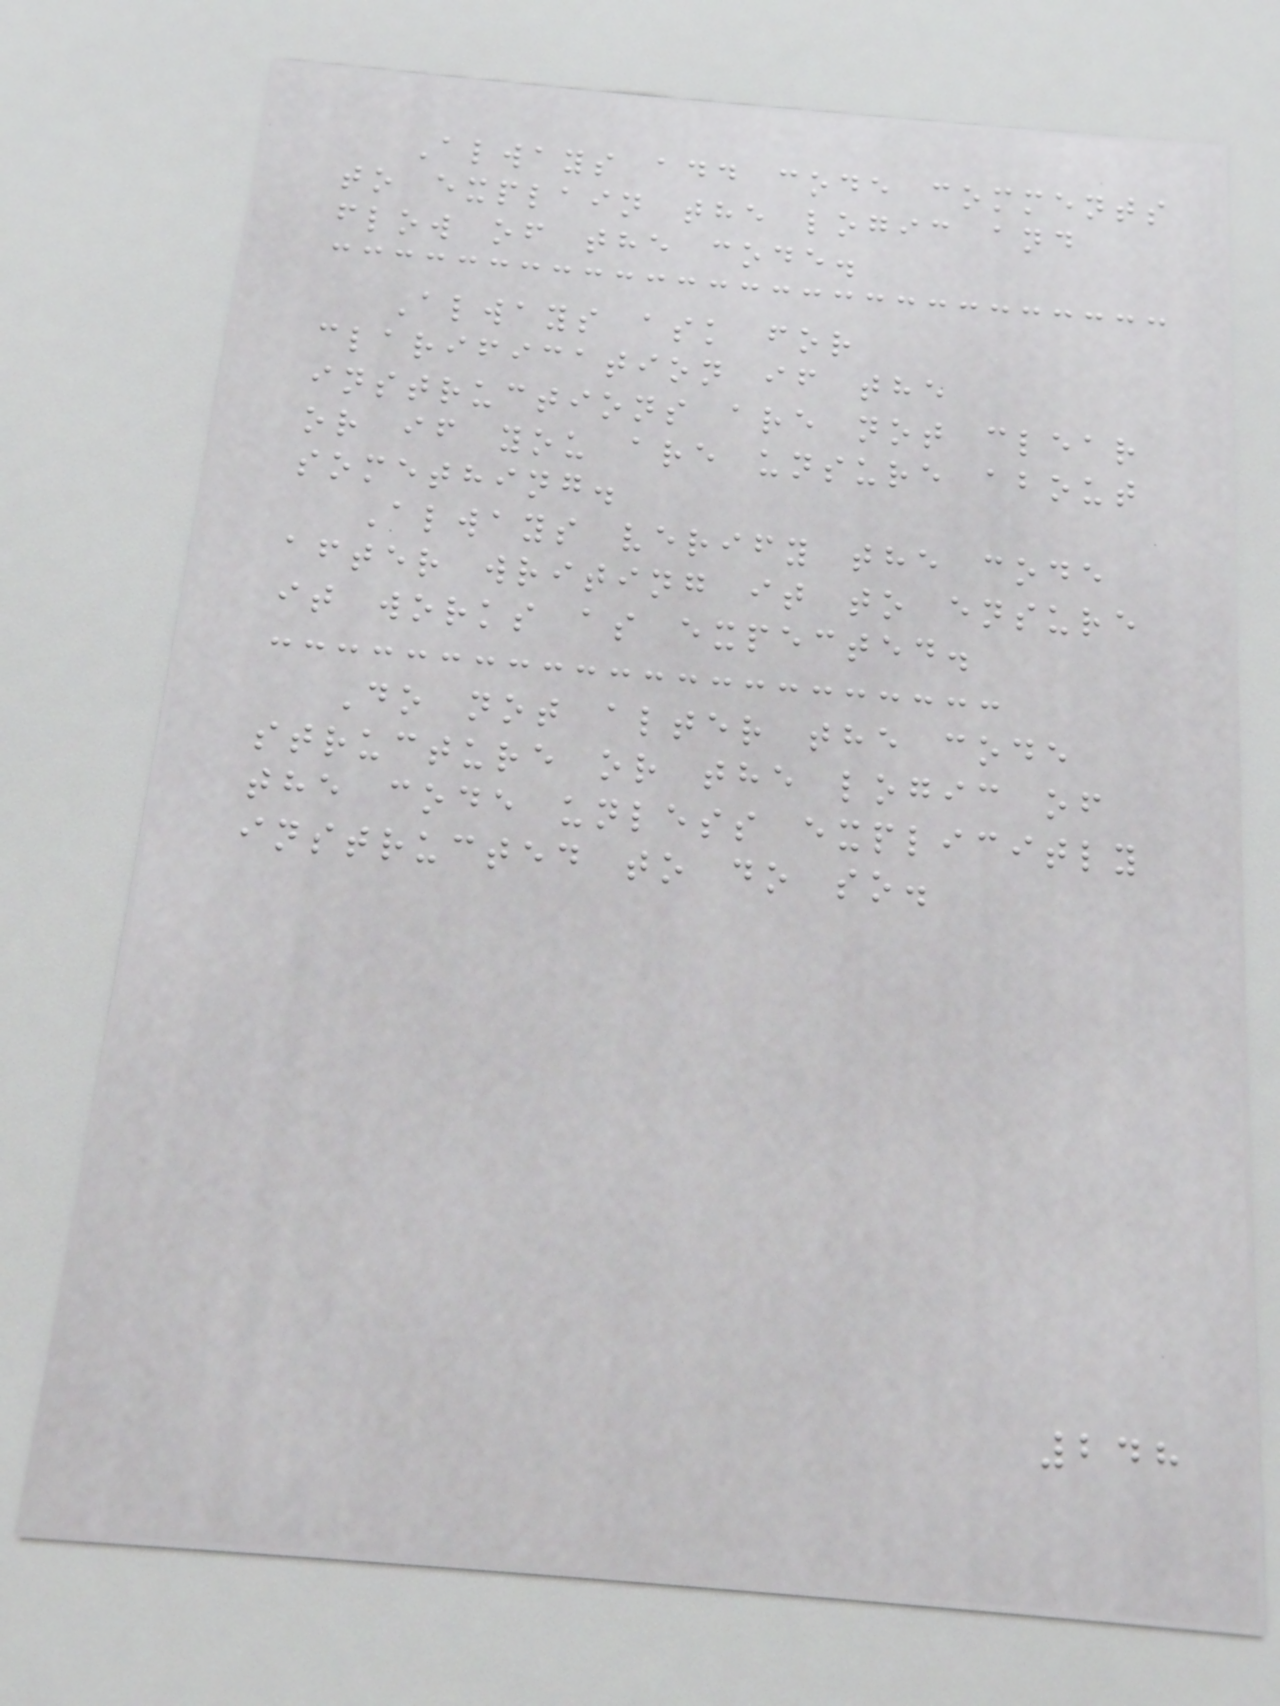Always add code comments
to explain the logic and
flow of the code.
Always ask for
clarification if the
instructions are not clear
or if you are unsure about
something.
Always verify the code
after writing it to ensure
it works as expected.
Do not alter the code
structure or the logic of
the code unless explicitly
instructed to do so.
248
